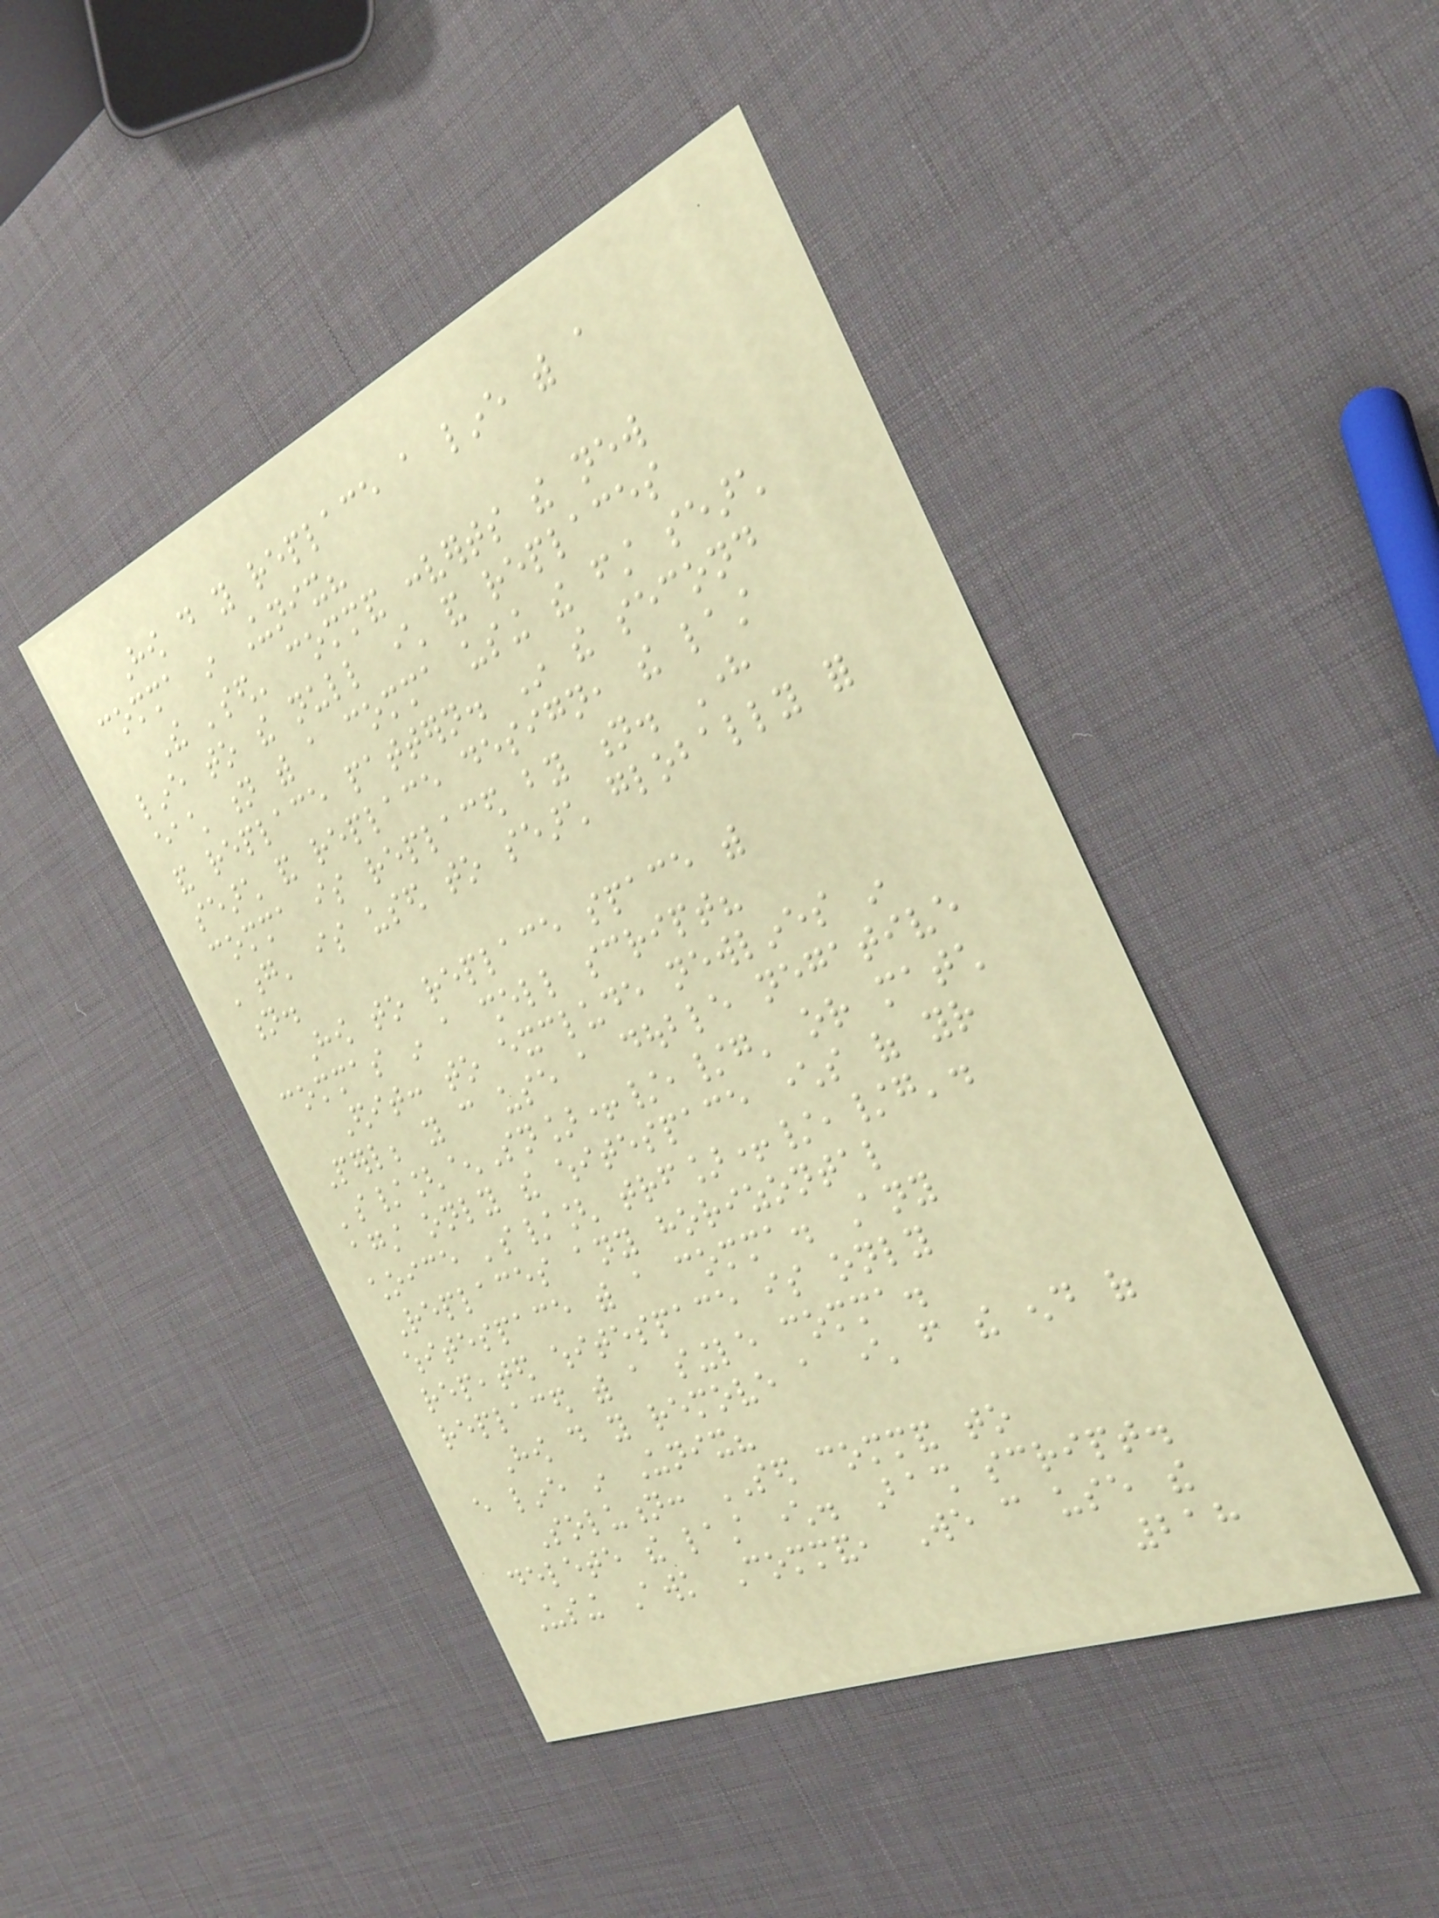How do you replace a line with a
comma in Unix?
The 'sed' command converts the new
line to the null character and replaces
each n with a comma using the first search
and replace pattern. In the second
search and replace design, the last
comma is replaced by n. Here
'g' is used to search globally for
n.
How to replace space with
commas in a shell script?
Edit: to exclude newlines in
Perl; you can use a double negative
's/[^Sn]+/,/g' or match
against only the whitespace characters of your
choice 's/[ trf]+/,/g'.
Replaces any horizontal
whitespace with a comma. Any
repeated whitespace is only
replaced with a single comma.
How do you remove a character from the end of
every line in Unix?
Solution: SED command to
delete the last character. Bash script.
Using Awk Command, We can use the
218
